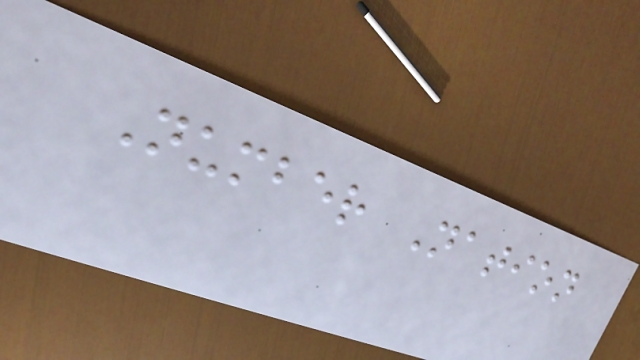Number Nation
